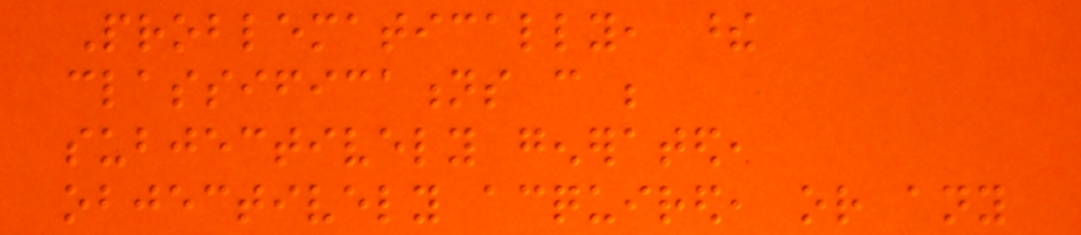Problematically, these
classifications can be
subjectively generated,
objectively acquired, or any
